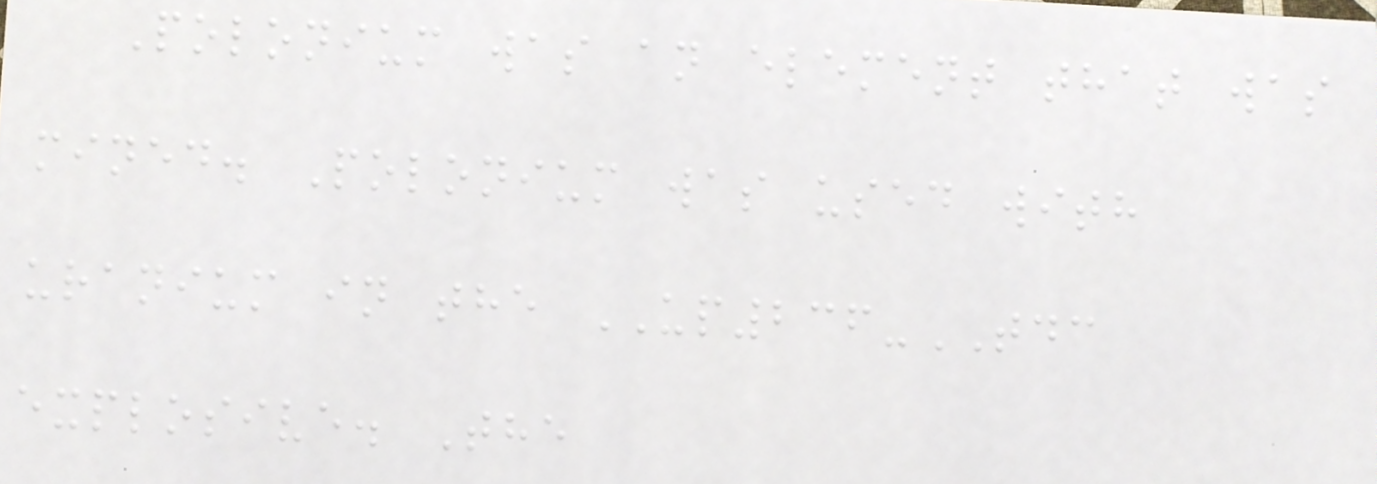Polonium was an element that was
mined. Polonium was used with
uranium in the UP236-TDC
explosive. The
